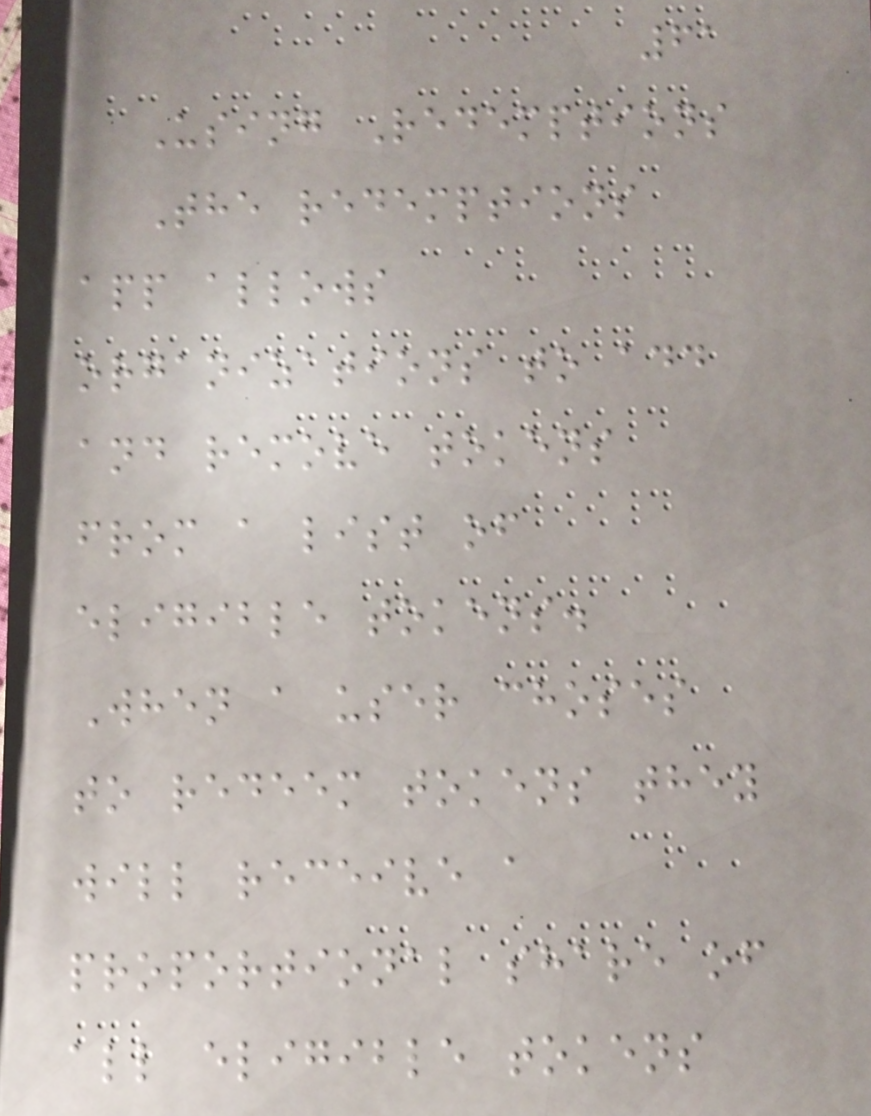61
Using Redemptions
The redemptions
app allows
organizations to add
and remove tokens
from a list of
eligible tokens.
When a user choses
to redeem tokens they
will receive a
proportional share of
all eligible tokens
